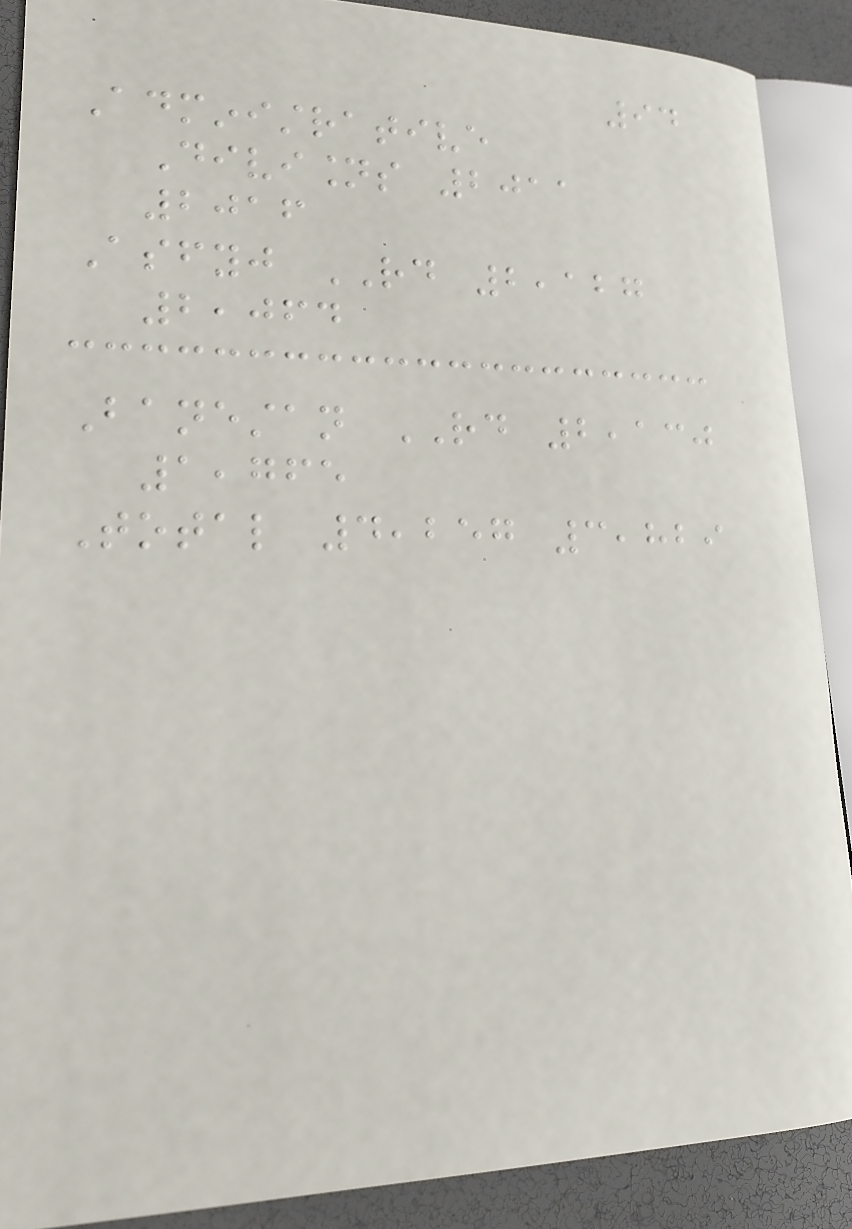94
Administrative
Divisions 2011
2016
Asfyj RD 2,127
2,064
Banestan RD 2,130
1,765
Total 4,257 3,829
